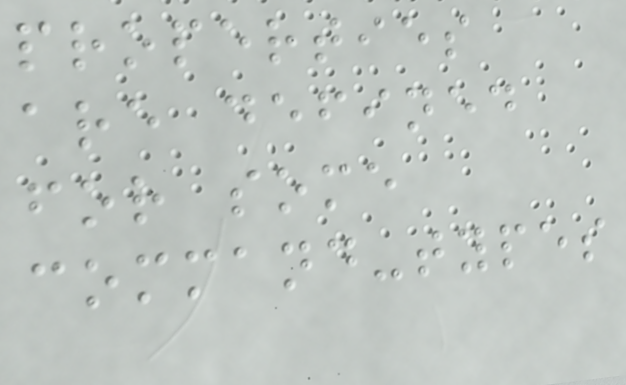properties
are defined
for some
command-types
